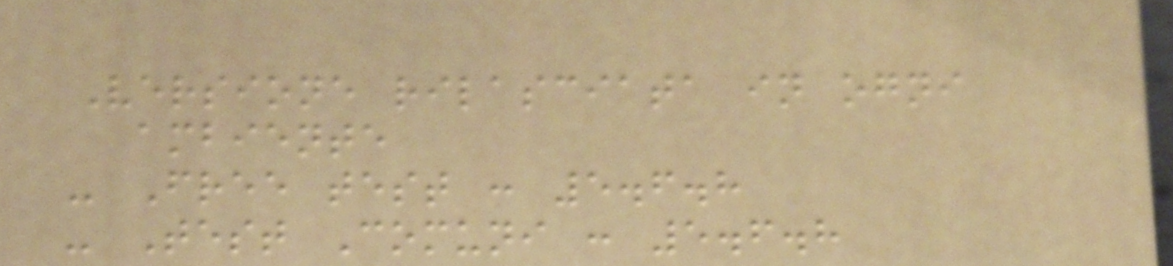Versione rilasciata in ogni
ambiente
- Free test : 5.6.8
- Test Comuni : 5.6.8
